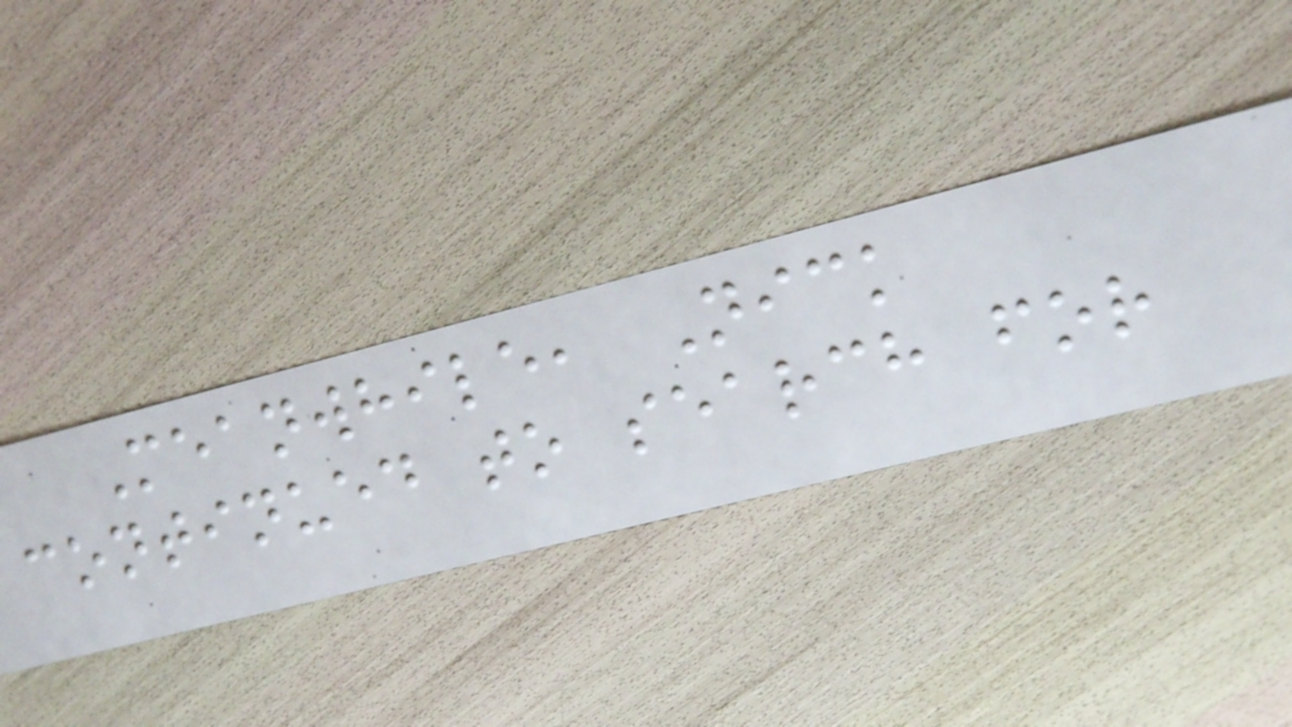Meanwhile, Nick
continued to search for
